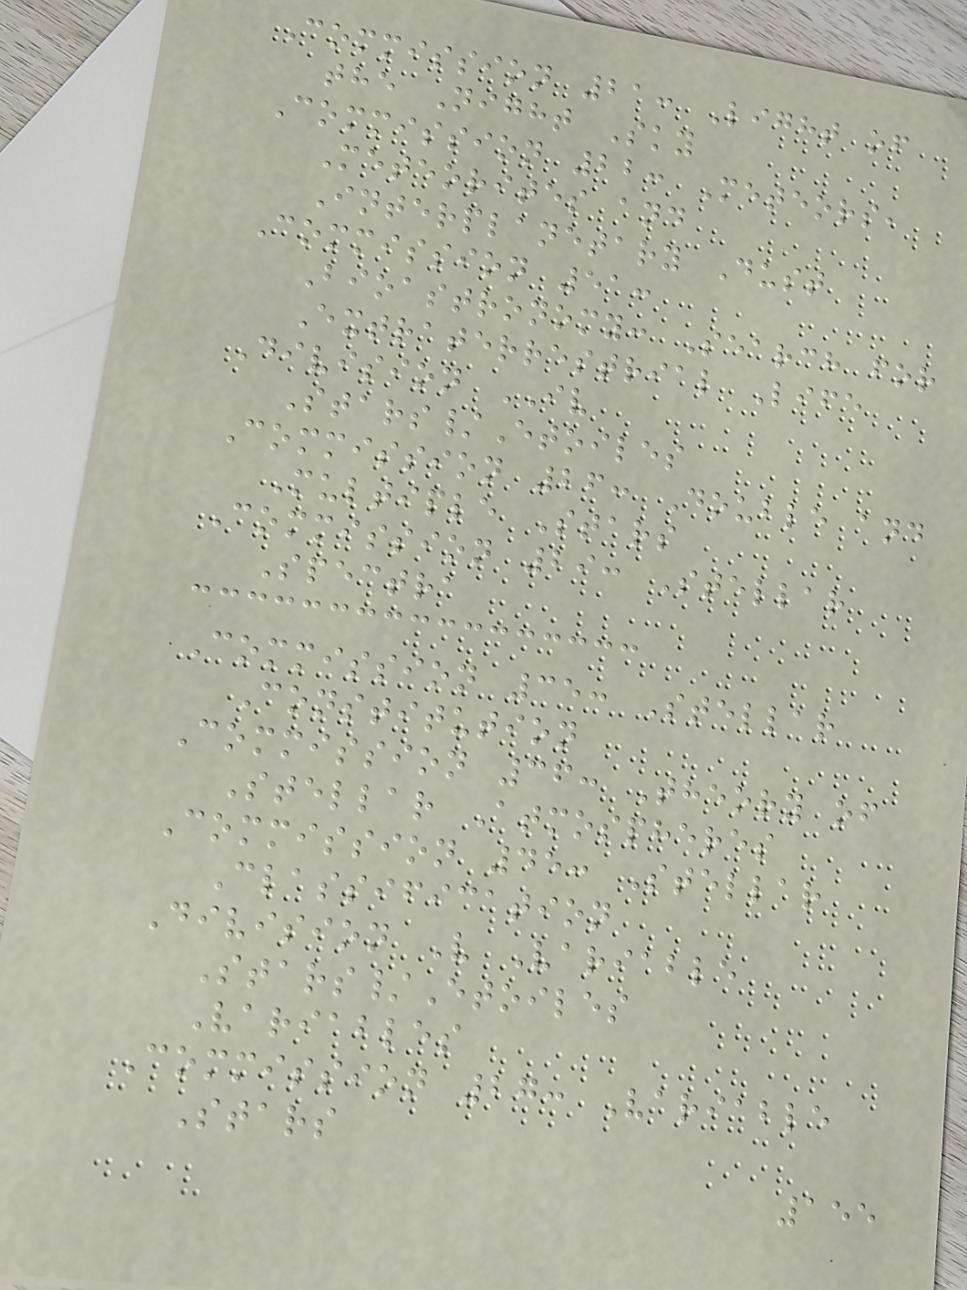Commission 21: Light of
the Night Sky
Commission 22: Meteors,
Meteorites and
Interplanetary Dust
Commission 51:
Bioastronomy: Search for
Extraterrestrial Life
Division IV
Stars/Etoiles
Commission 26: Double and
Multiple Stars
Commission 29: Stellar
Spectra
Commission 35: Stellar
Constitution
Commission 36: Theory of
Stellar Atmospheres
Commission 45: Stellar
Classification
Division V Variable
Stars/Etoiles
Variables
Commission 27: Variable
Stars
155
